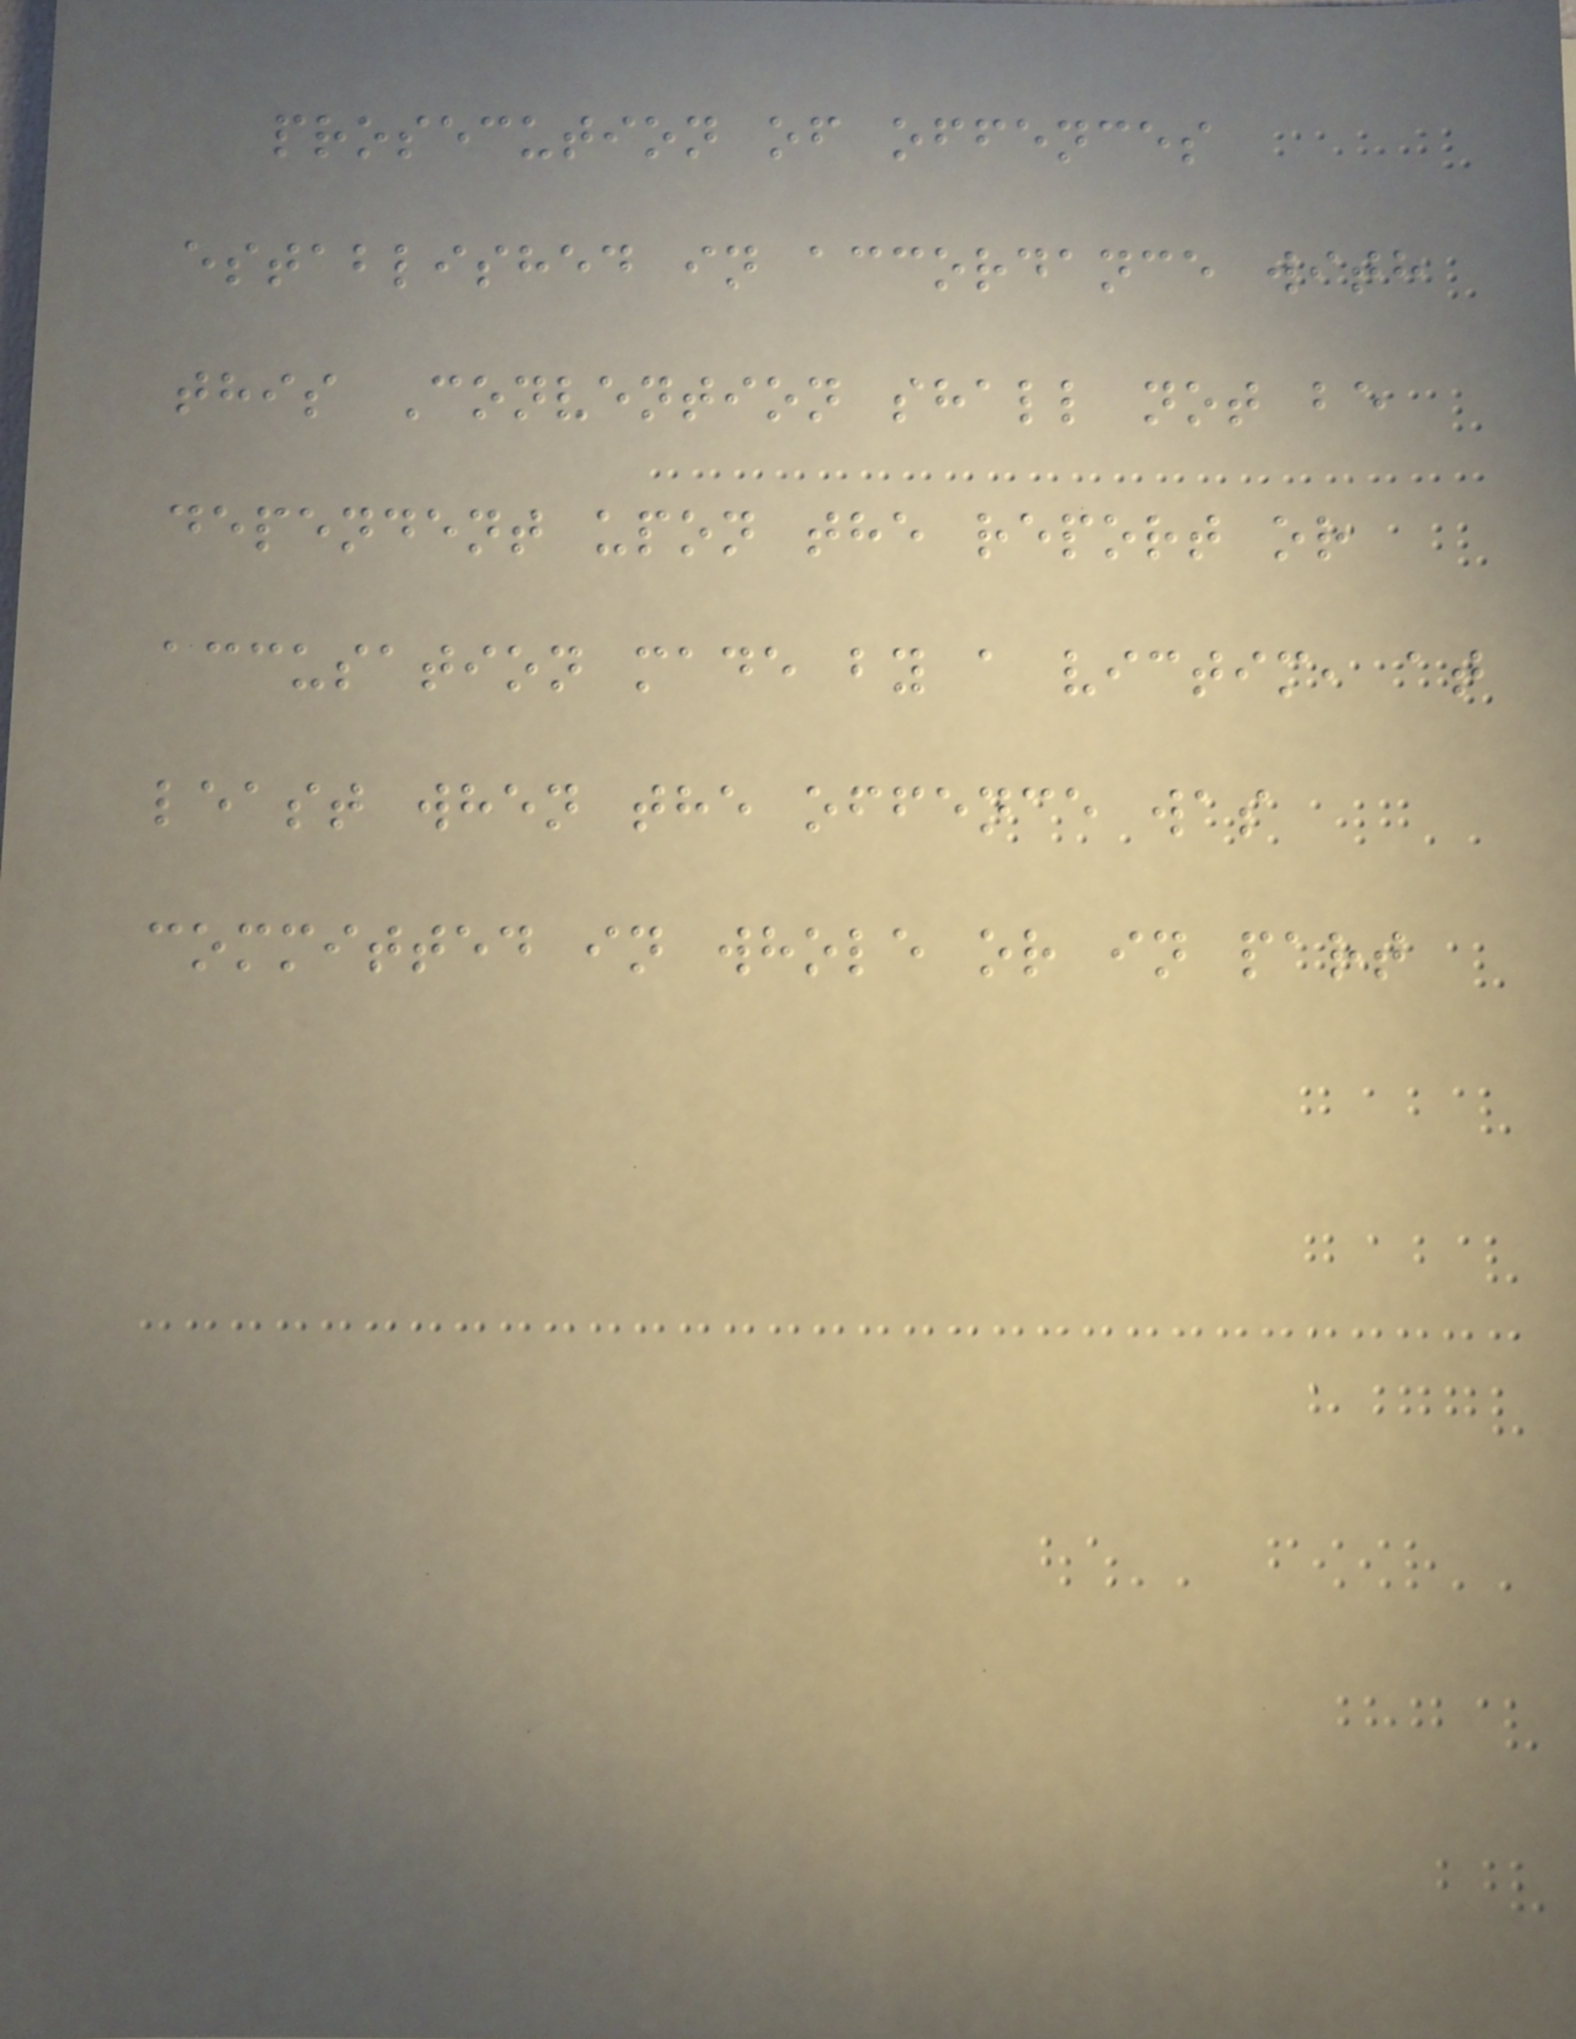prosecution of offences
established in accordance with
this Convention shall not be
dependent upon the report or
accusation made by a victim, at
least when the offence was
committed in whole or in part
